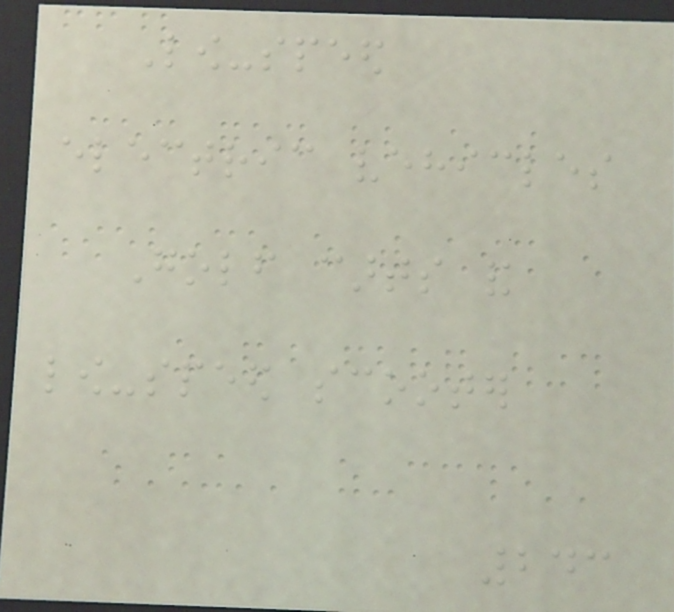Low-speed
electric vehicles
Golf carts and
low-speed scooter
243
